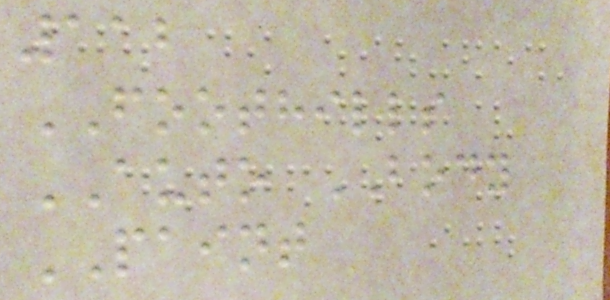112
FOOTHILLS
AUTO BODY
PAINT
